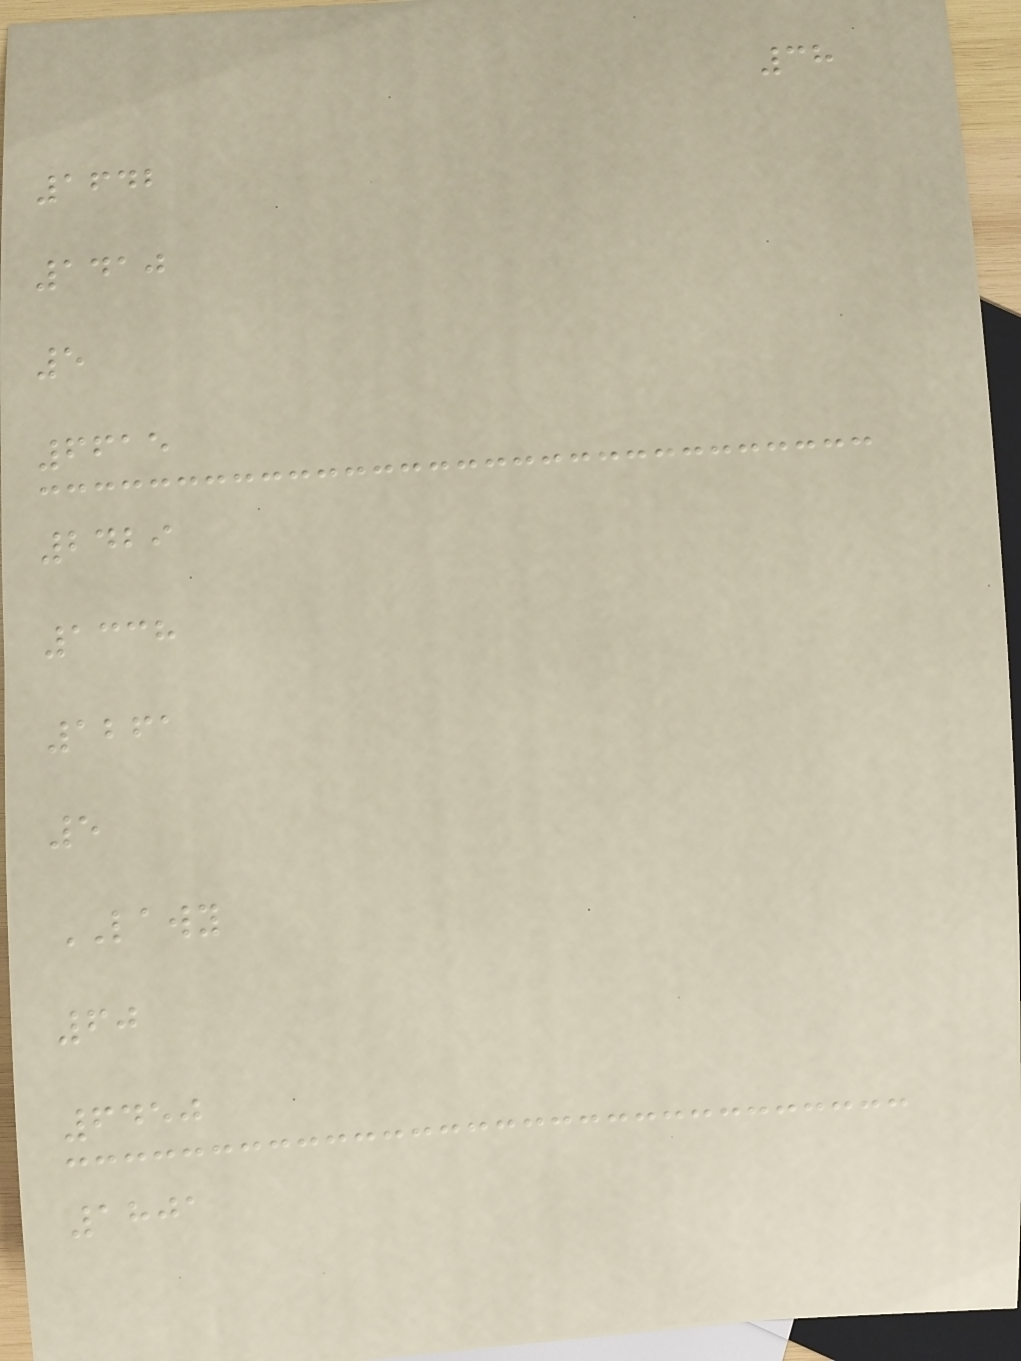38
1642
1410
5
6615
2429
1338
1261
5
LAWY
60
6450
1801
